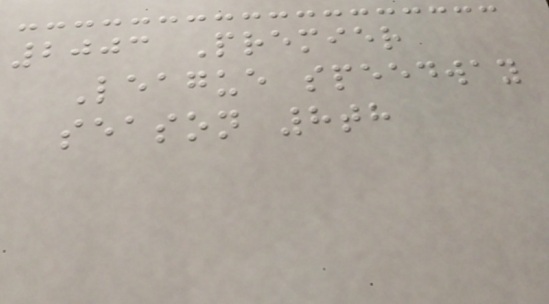2003 Premier
League speedway
season 8th
